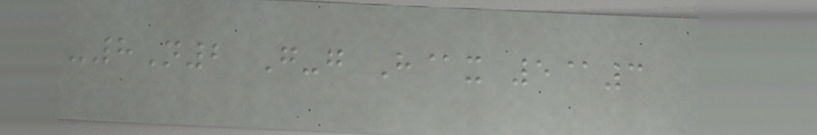-8N2 G-g H@x 5@3
